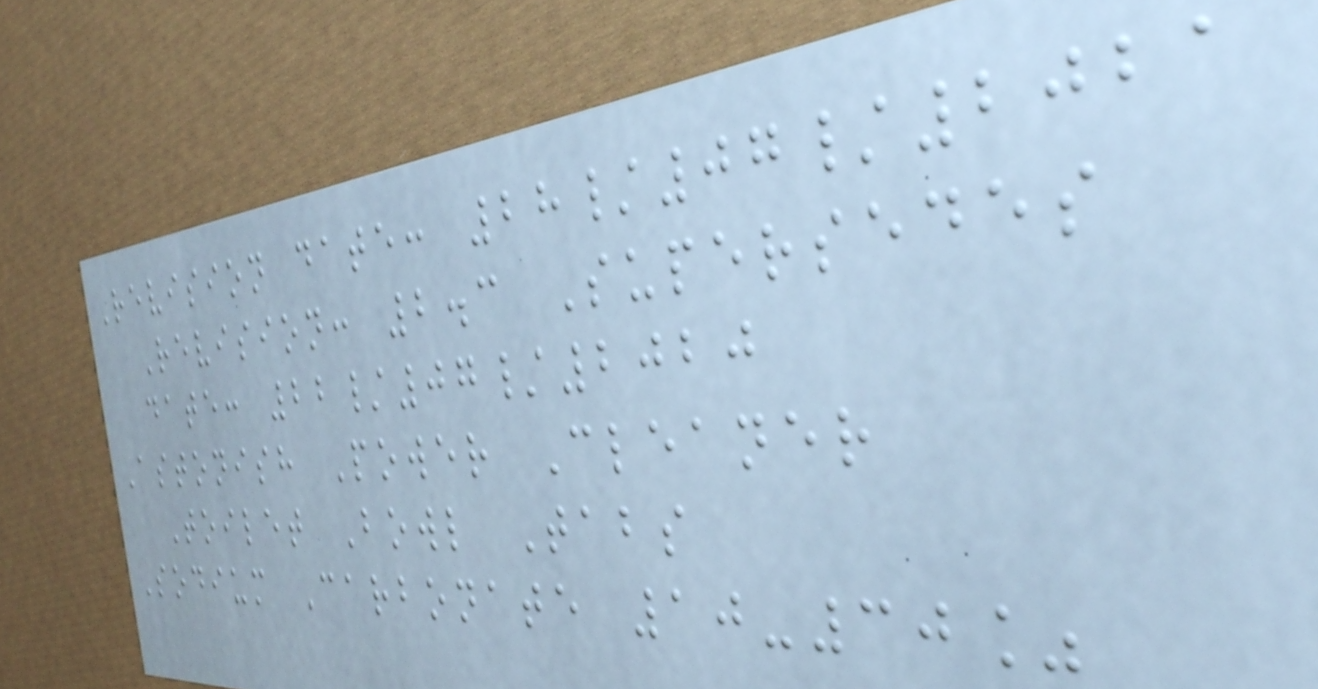Revision date: 28/07/2021
Revision: 2.3 Supersedes
date: 22/07/2020
Astonish Power Cleaner
Toilet Bowl Tabs
Sodium Carbonate 10-30%
